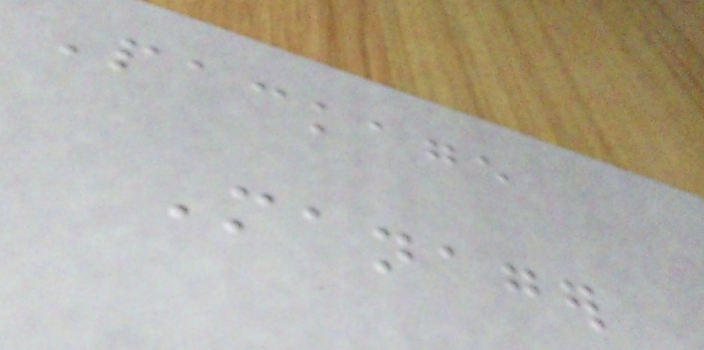Package
Manager
